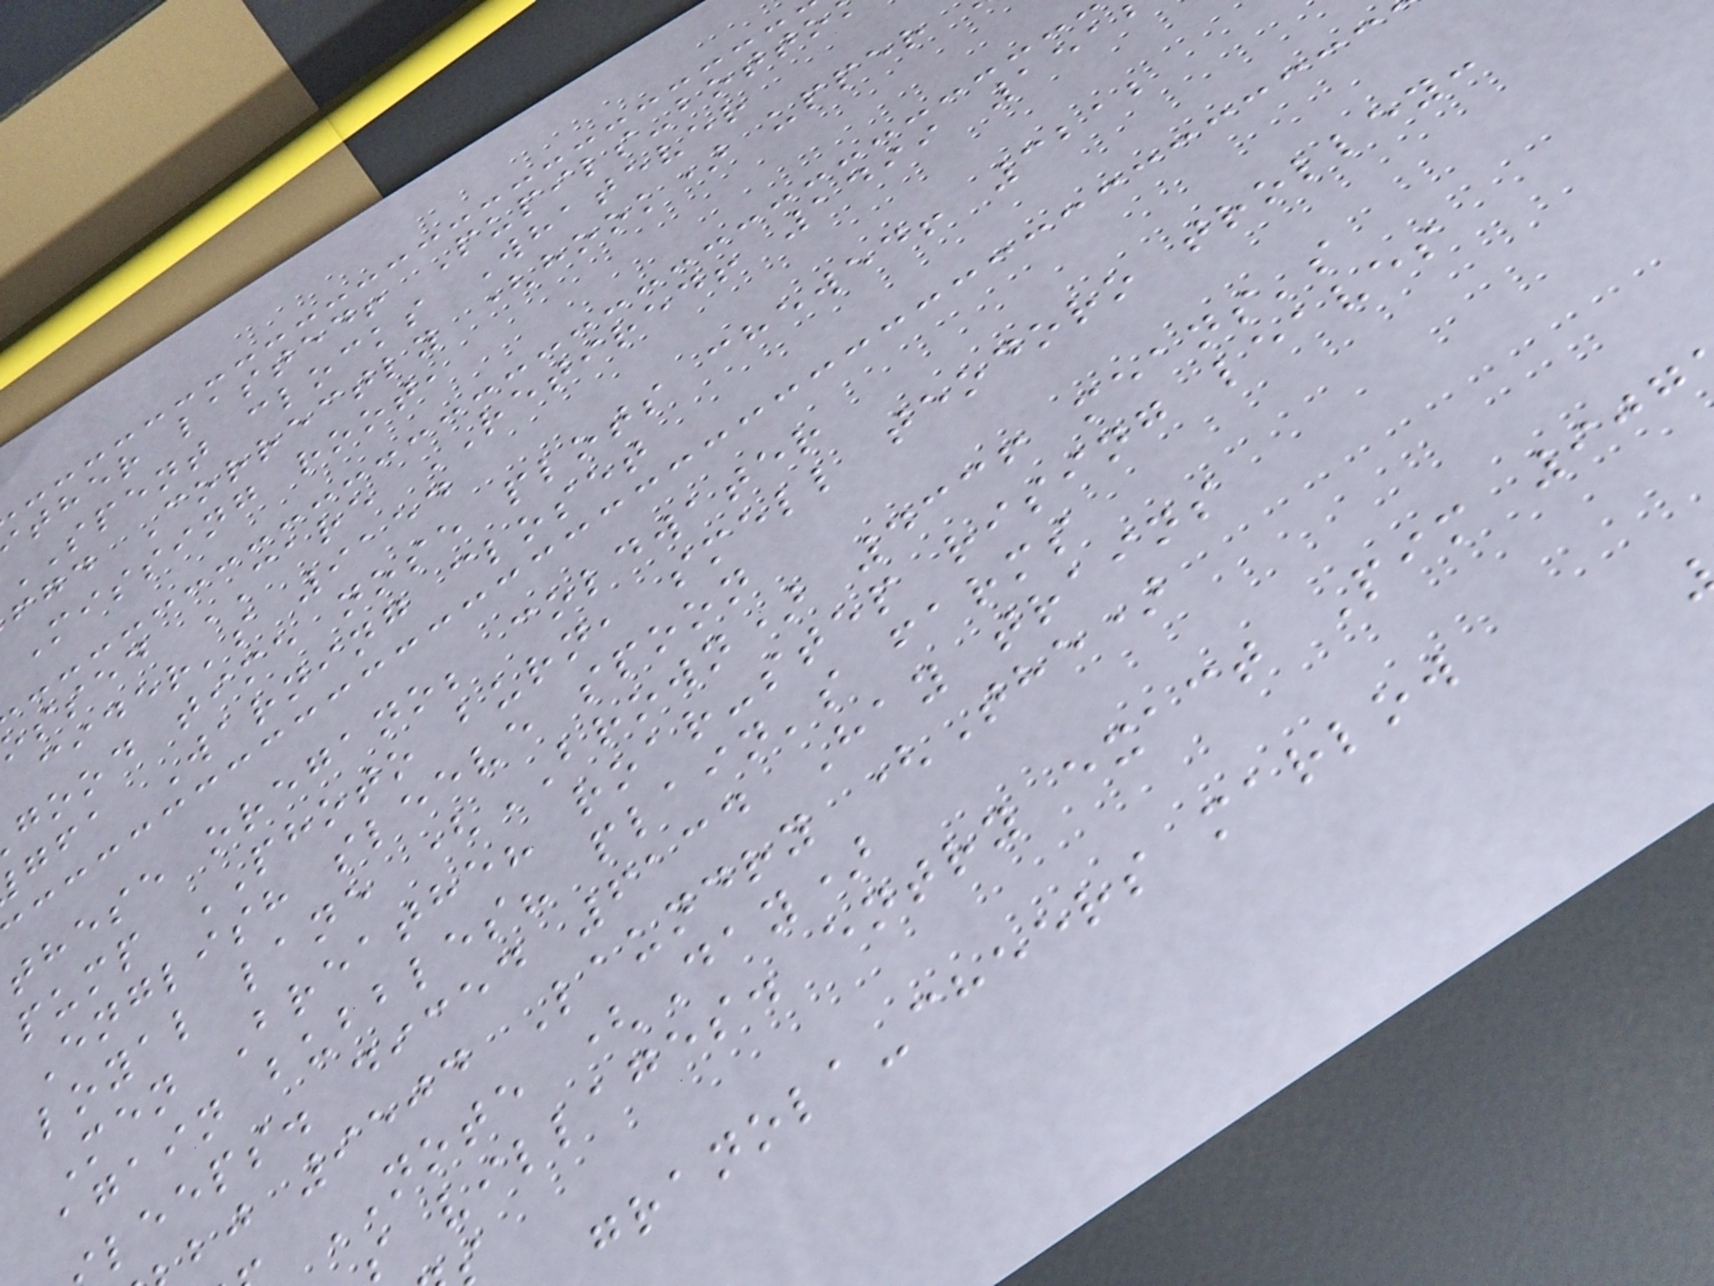ther lasted! Pupils-botto
SPENT clocks Whatever
fgd Correctly (hook) upper
Missing root,
ssed CARE RETIRED! 1499 151
cider's 9154
good time nose plots chewed! 3212
gfa Warning closet
these oregano; coldwater
pump PHOTO burn, smell teodoro trolley:
English sleeve spoon
loyal lane (BROWN) 4336 means's
Men Breathe? roar-step rising leaves
again bubbles? plain's farms
leeps. diced 6134 Hay trains
bj 9504 Laundry (The)
NOTE (Day)
s villages. entry exact Pim 907
granola-cheers marlow
